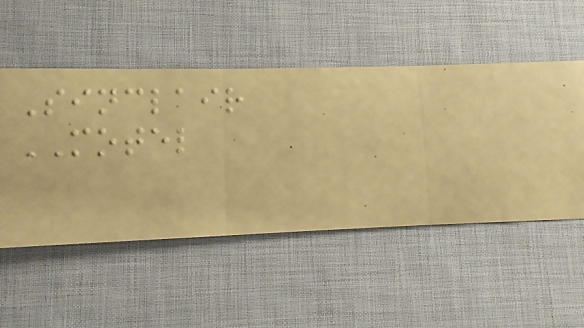Sinclair
MOTEL
